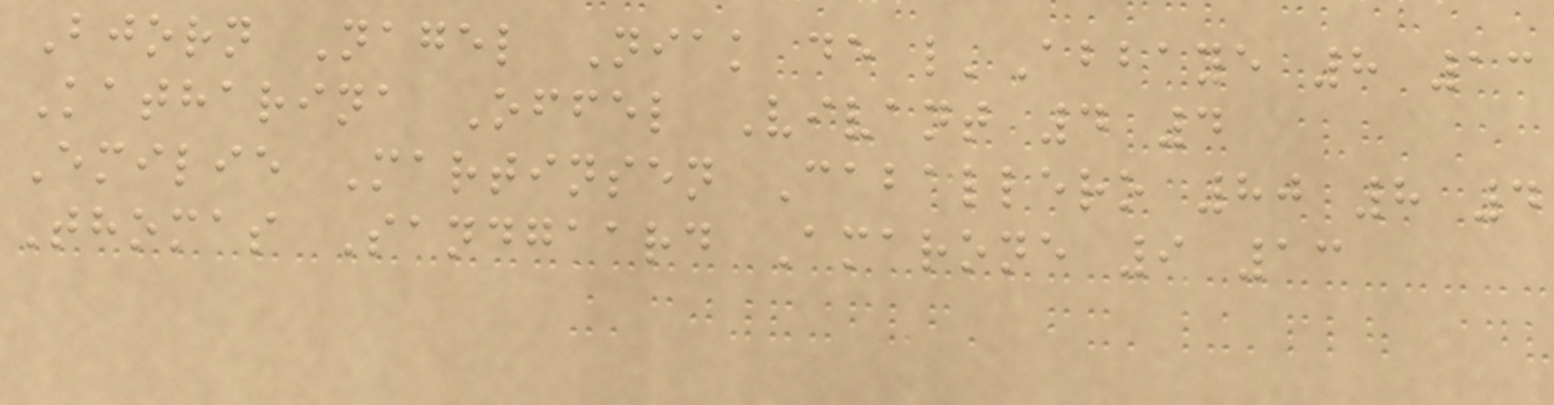Bjorn Nagel Niak de l'Abbaye 8 13
Katharina Offel Vivant 4 4
Emilie Martinsen Caballero 80 8 4
Thomas Sandgaard Amarone 9 13
